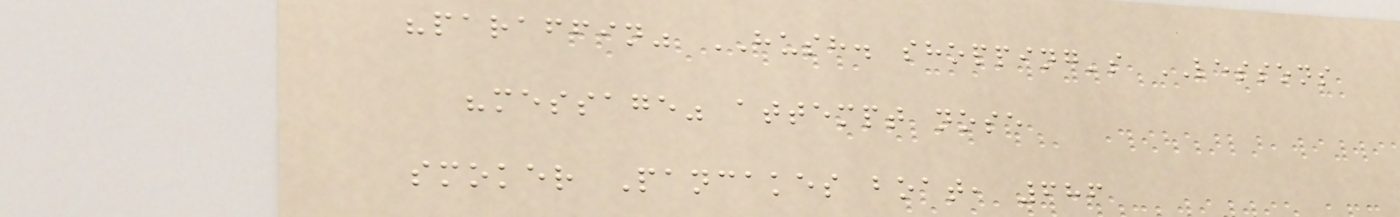"paraffin" HUSH. shopping's LESSONS
"message" attempt nose
smoker Pancakes boat, 686
